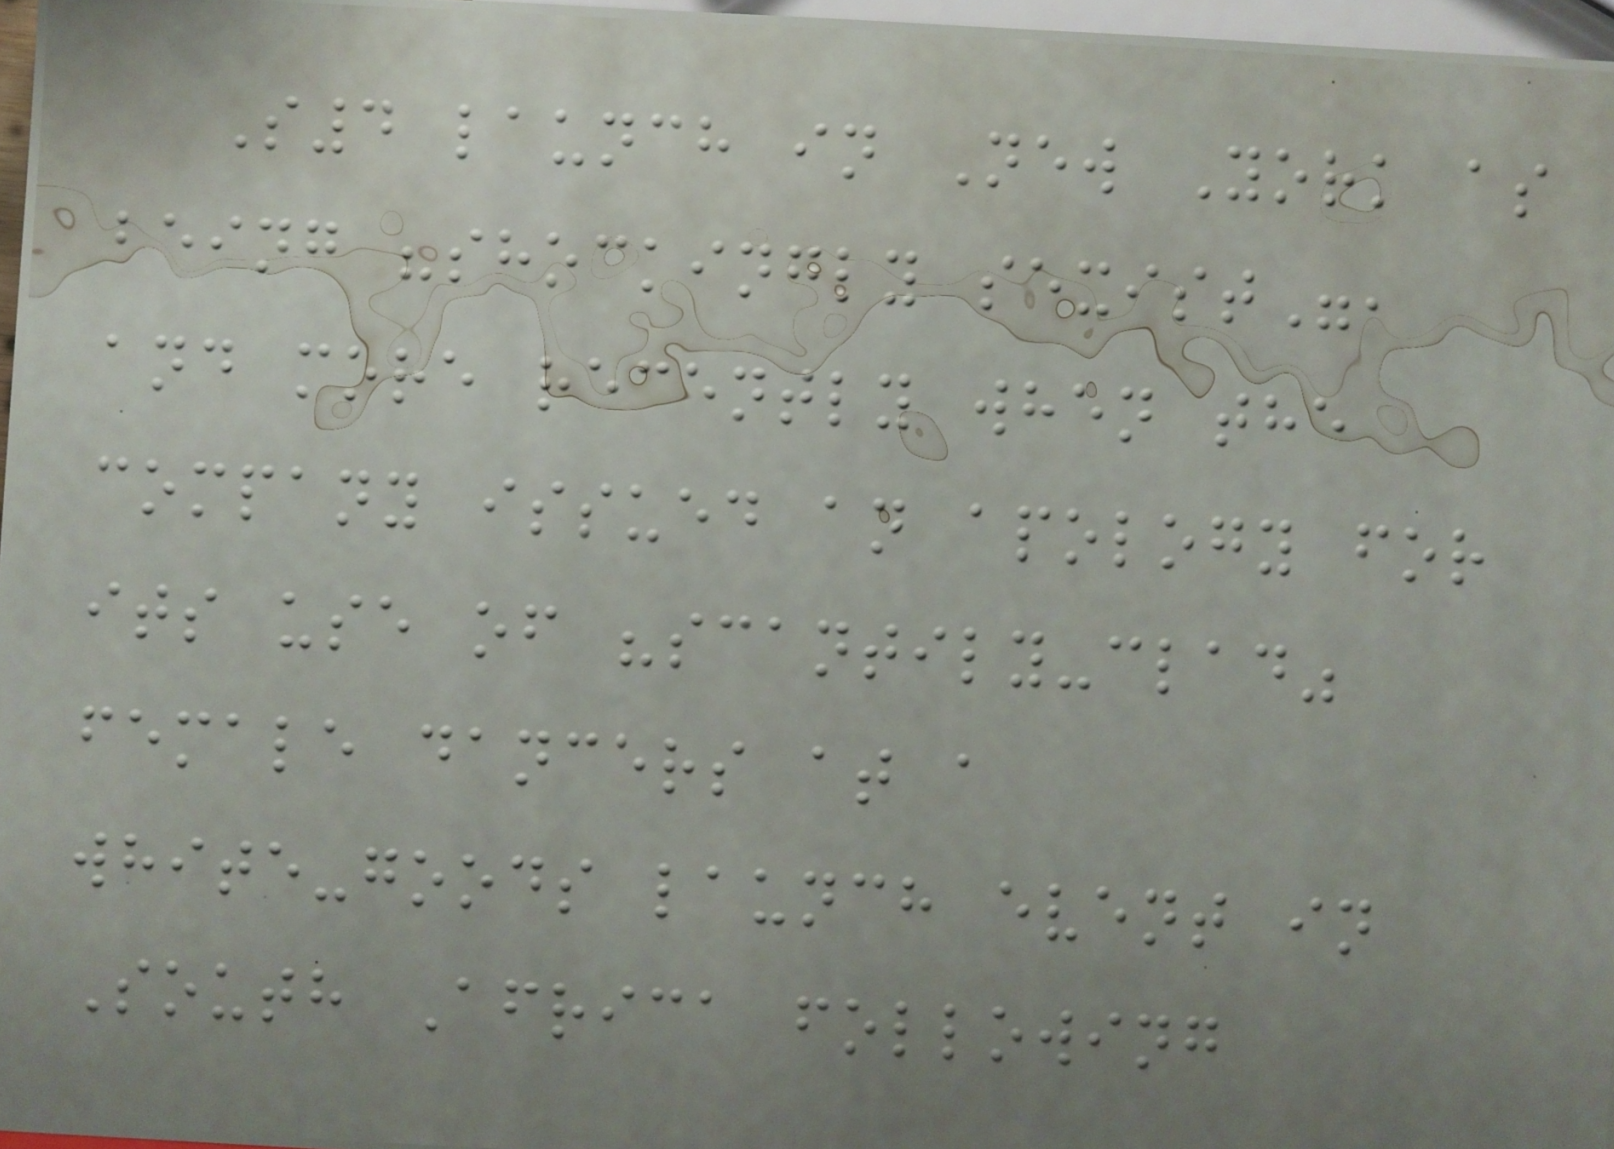S4 launch in New York as
being "shockingly sexist",
and more recently when the
company issued an apology for
its use of "scantily-clad"
female dancers at a
white-goods launch event in
South Africa following
